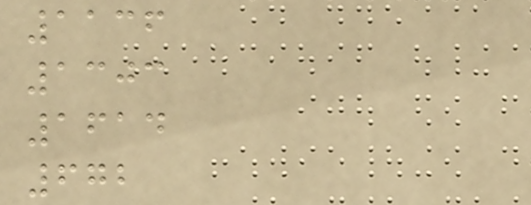1136
1303
1614
672
